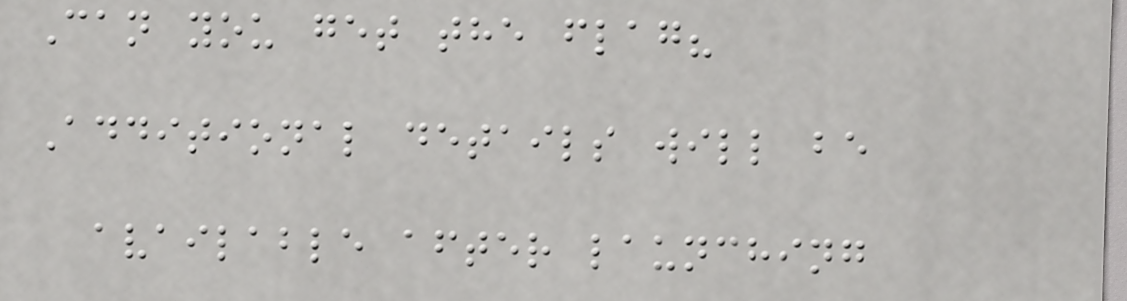Can you get the flag?
Additional details will be
available after launching
